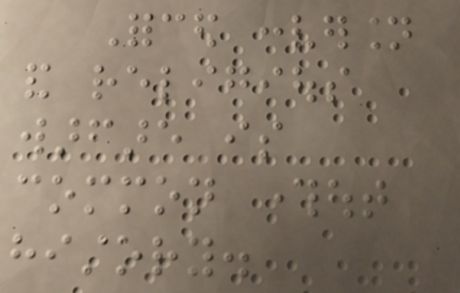Forced conversion
and religious
warfare is
common throughout
history.
